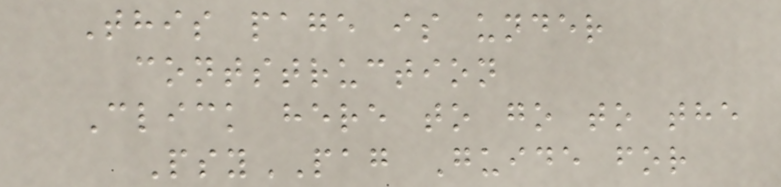This page is under
contstruction
Click here to go to the
PsyPAG Guide for
